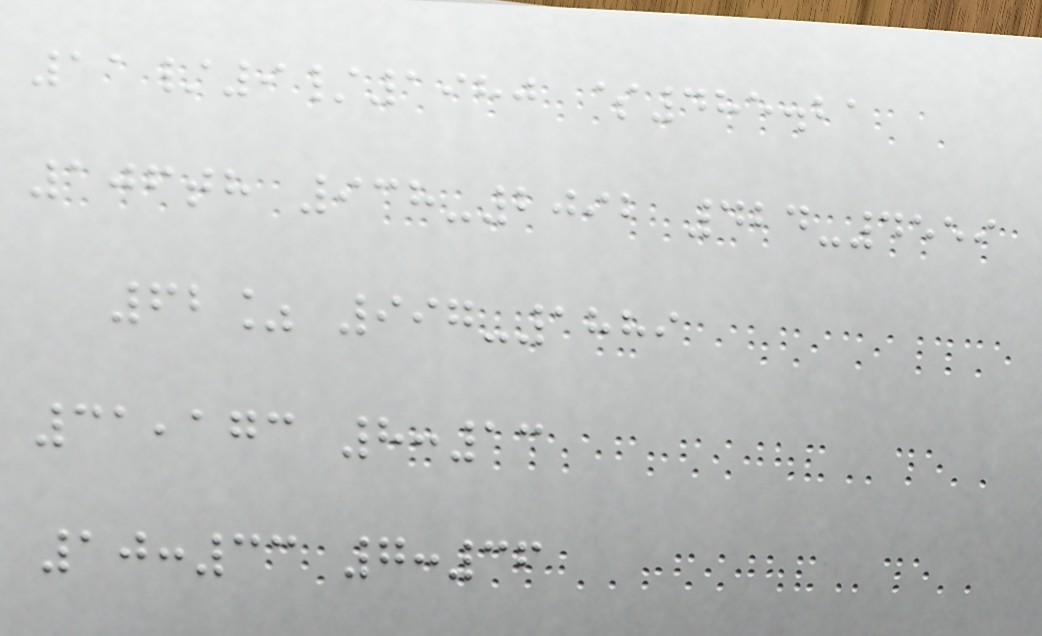11/9/1980 $485.21
106th 938-2092 424-4559
62% 997-1889
31,173 8:13
10:33 7:36
